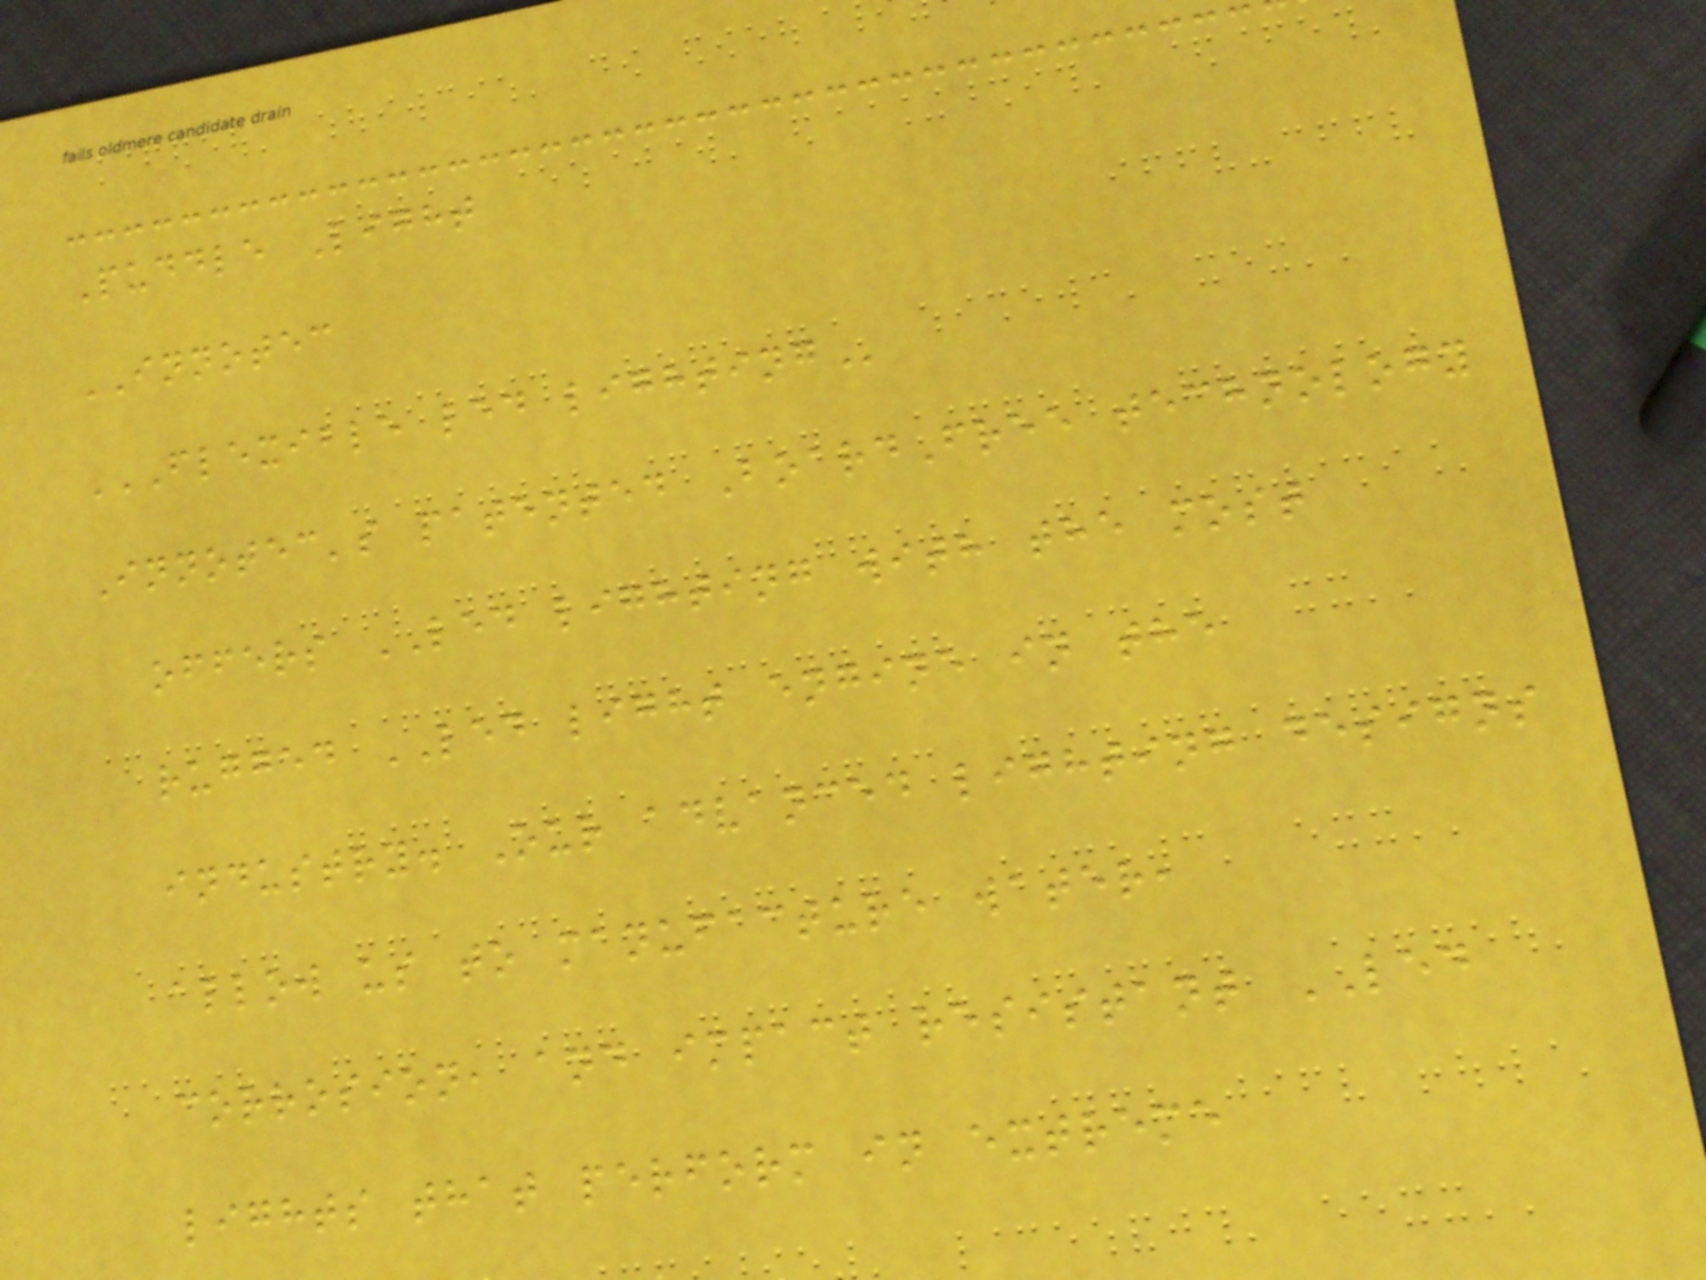Puddle Light
INNOTEC
FLEXIBLE LED LIGHTING
Innotec's patented BoardFree technology
offers LED lighting with the most
rugged LED light engine in the
industry. Our advanced lighting designs
allow us to manufacture water,
corrosion, and impact resistant LED
lights that perform in extreme
